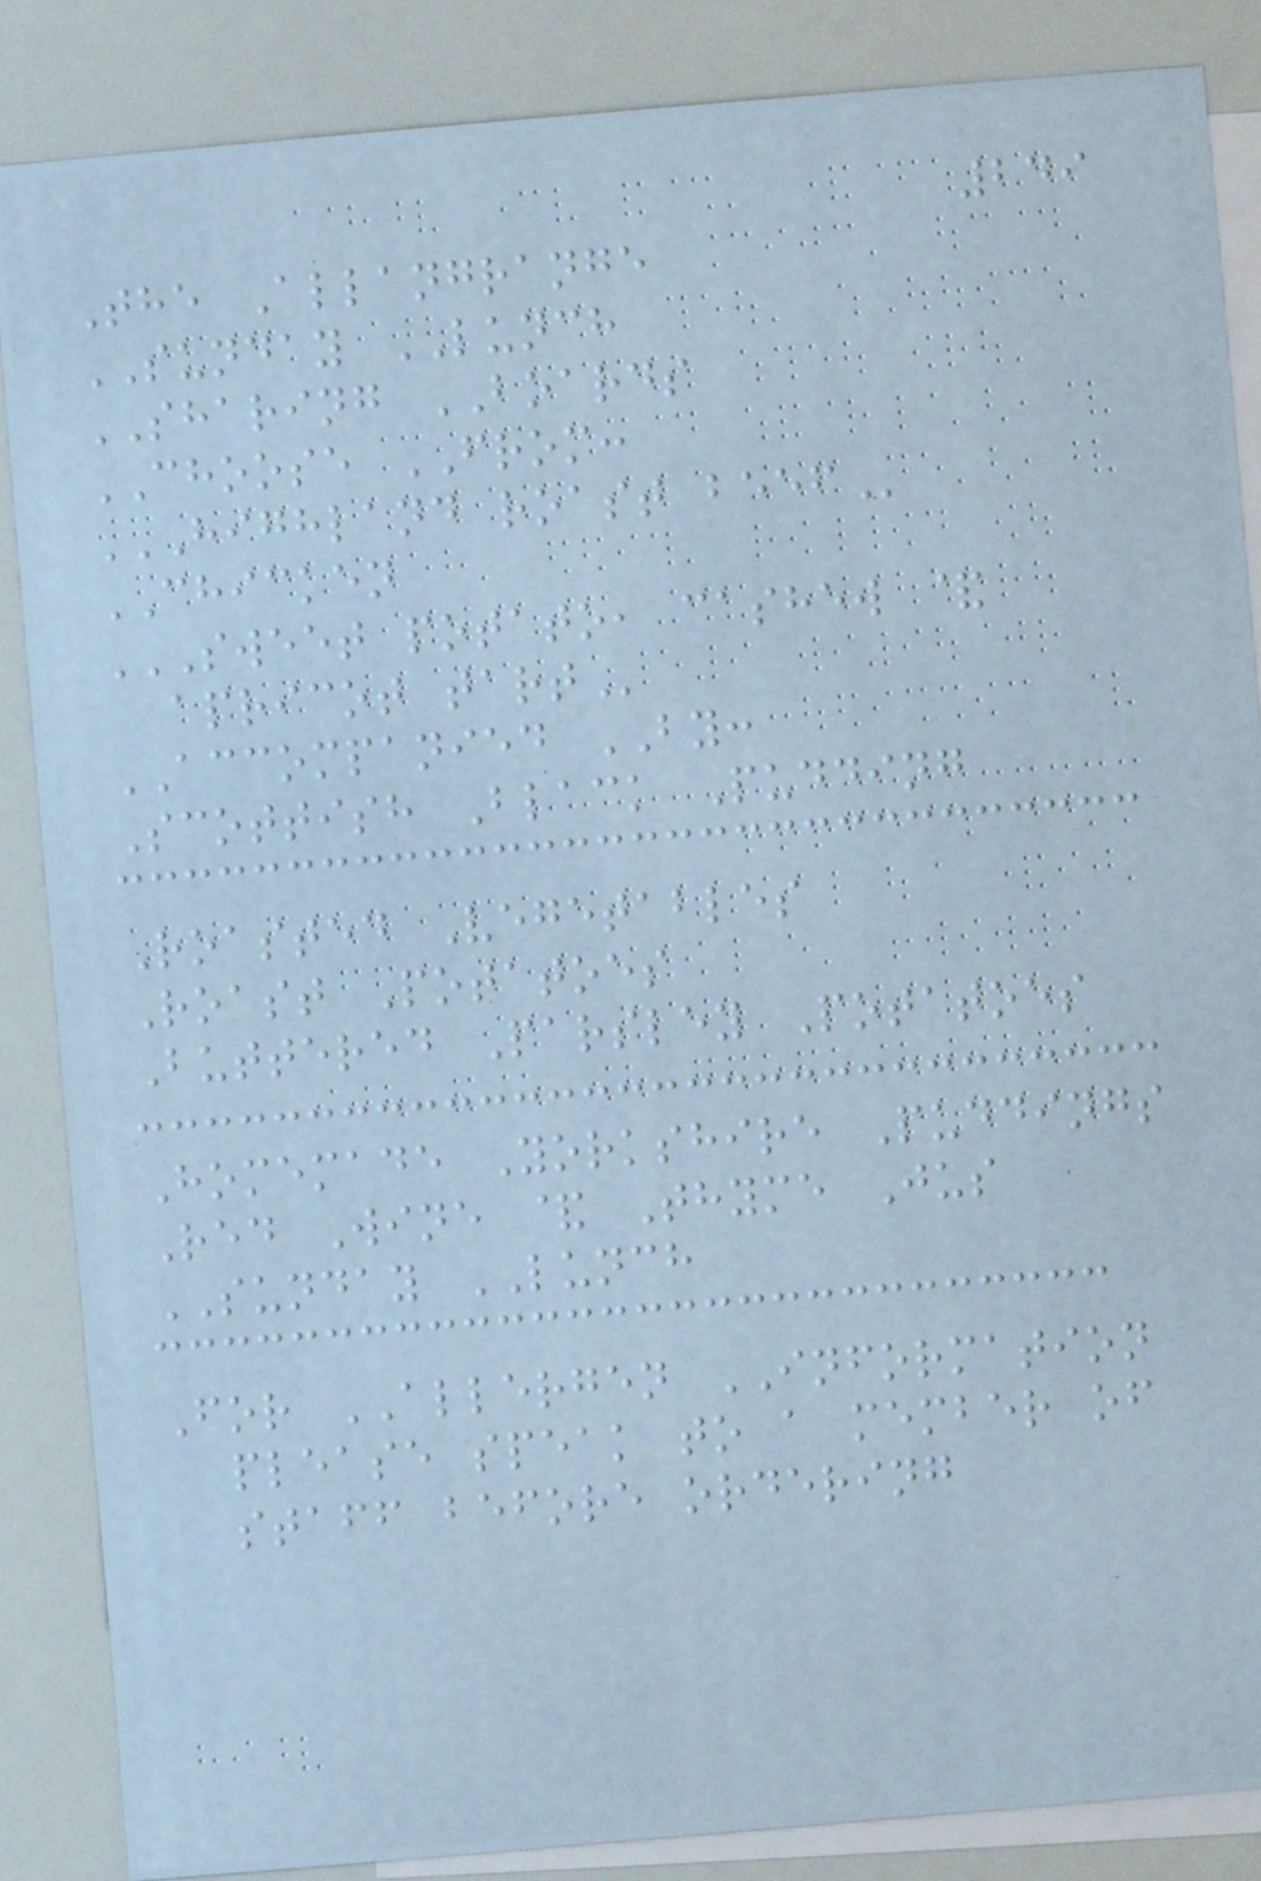249
The Allangrange
SUNDAY LUNCH
SHARING BOARDS
CHOOSE FROM:
HIGHLAND ROAST BEEF
CHICKEN
SWEET POTATO, CASHEW &
APRICOT TART
ACCOMPANIED BY:
Scottish Black Pudding
Roasted Vegetables
Roast Potatoes
Buttered Parsley Potatoes
Homemade Yorkshire Puddings
Red Wine & Thyme Jus
SUNDAY LUNCH
For ALLERGEN INFORMATION
please speak to a member of
staff before ordering
